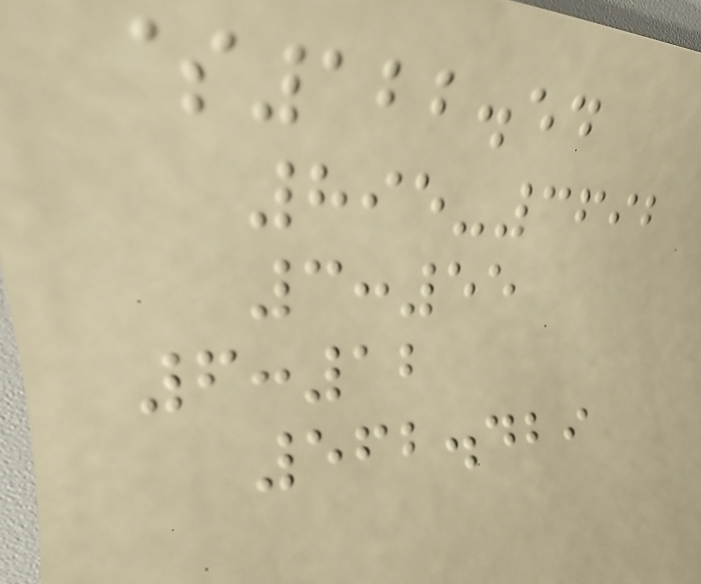$122.54
895-3692
3:55
6:12
562.429
